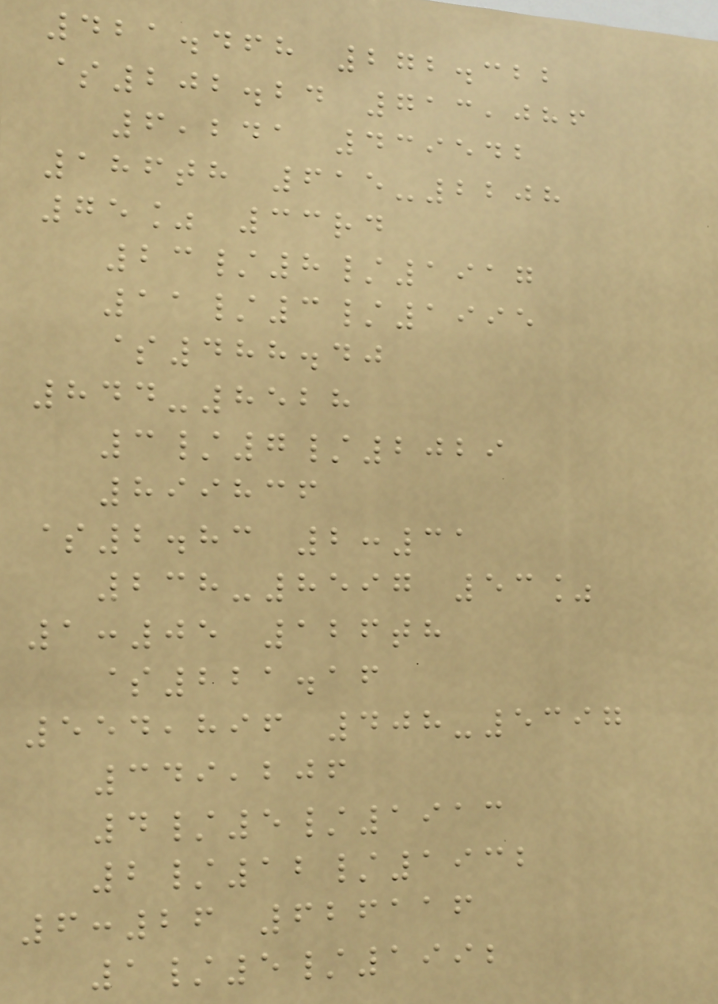421.468 272.322
$202.24 713,086
6,241 439542
186th 615-2208
75% 33rd
23/8/1917
11/3/1995
$488.40
844-8528
3/7/2029
899836
$2.83 2:31
238-8597 53%
1:05 126th
$221.16
554,896 408-5397
349,206
4/5/1913
2/12/1932
6:26 626116
1/5/1992
